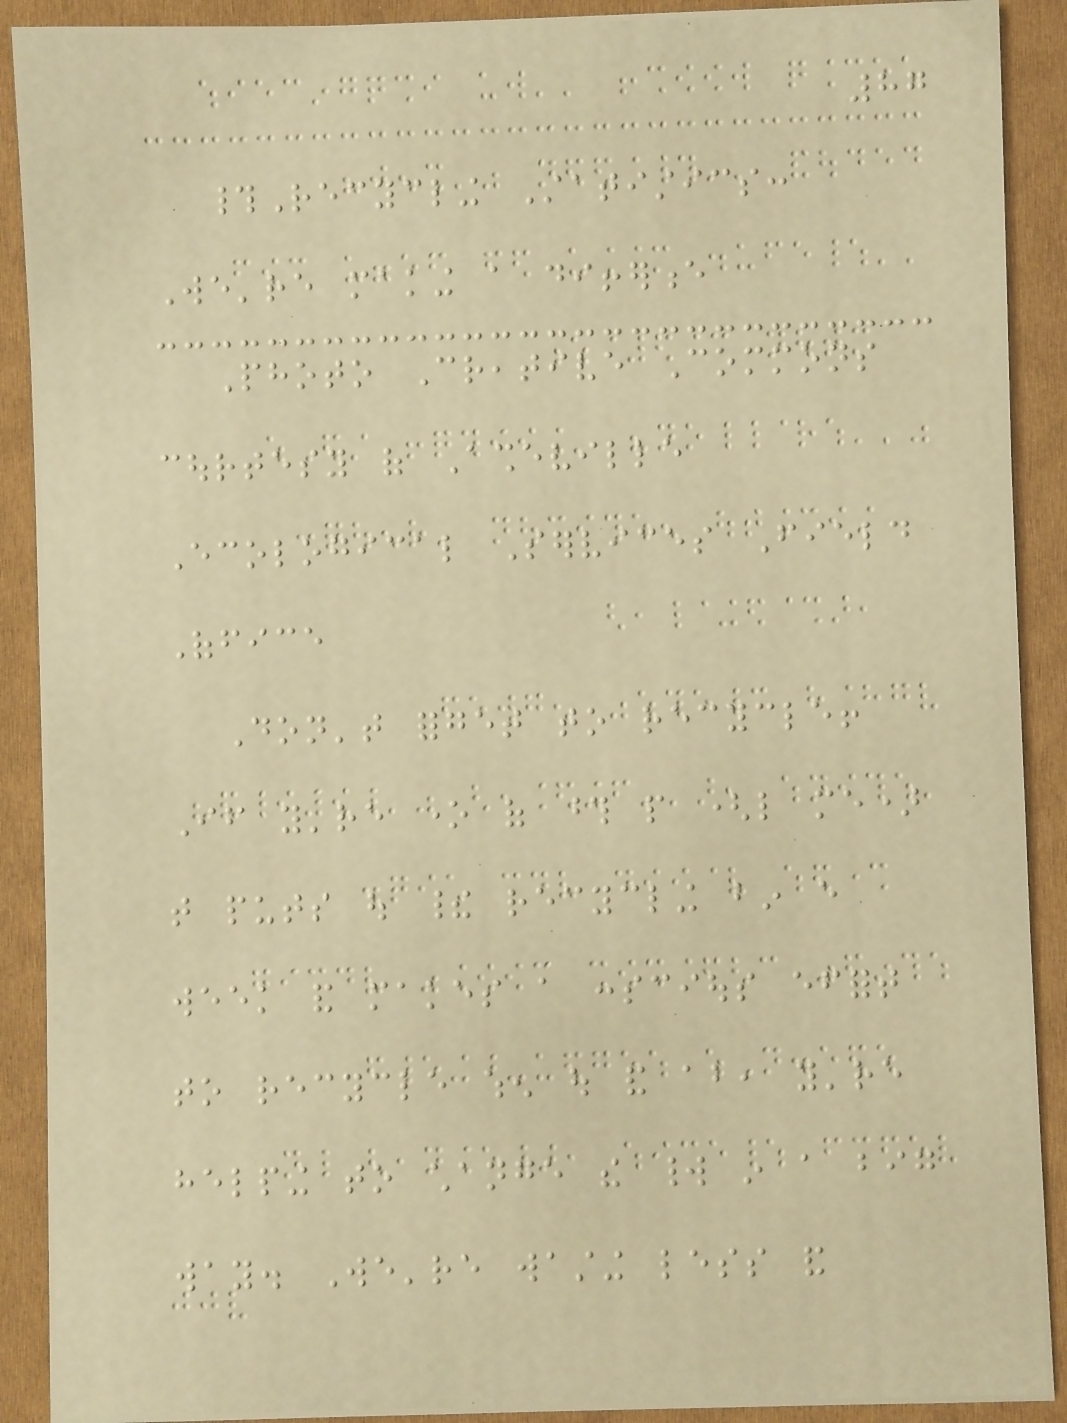87
#Recycling Statistics:
We're making a difference
Photo Creative Commons
courtesy of Asheville
Ecological Services Field
Office
Don't forget to recycle!
If you're one of those people (like me)
that puts out their recycling bin every
week and makes a conscious effort
to recycle when out and about, you're
helping to change the world in a big
way. We're wasting less and
